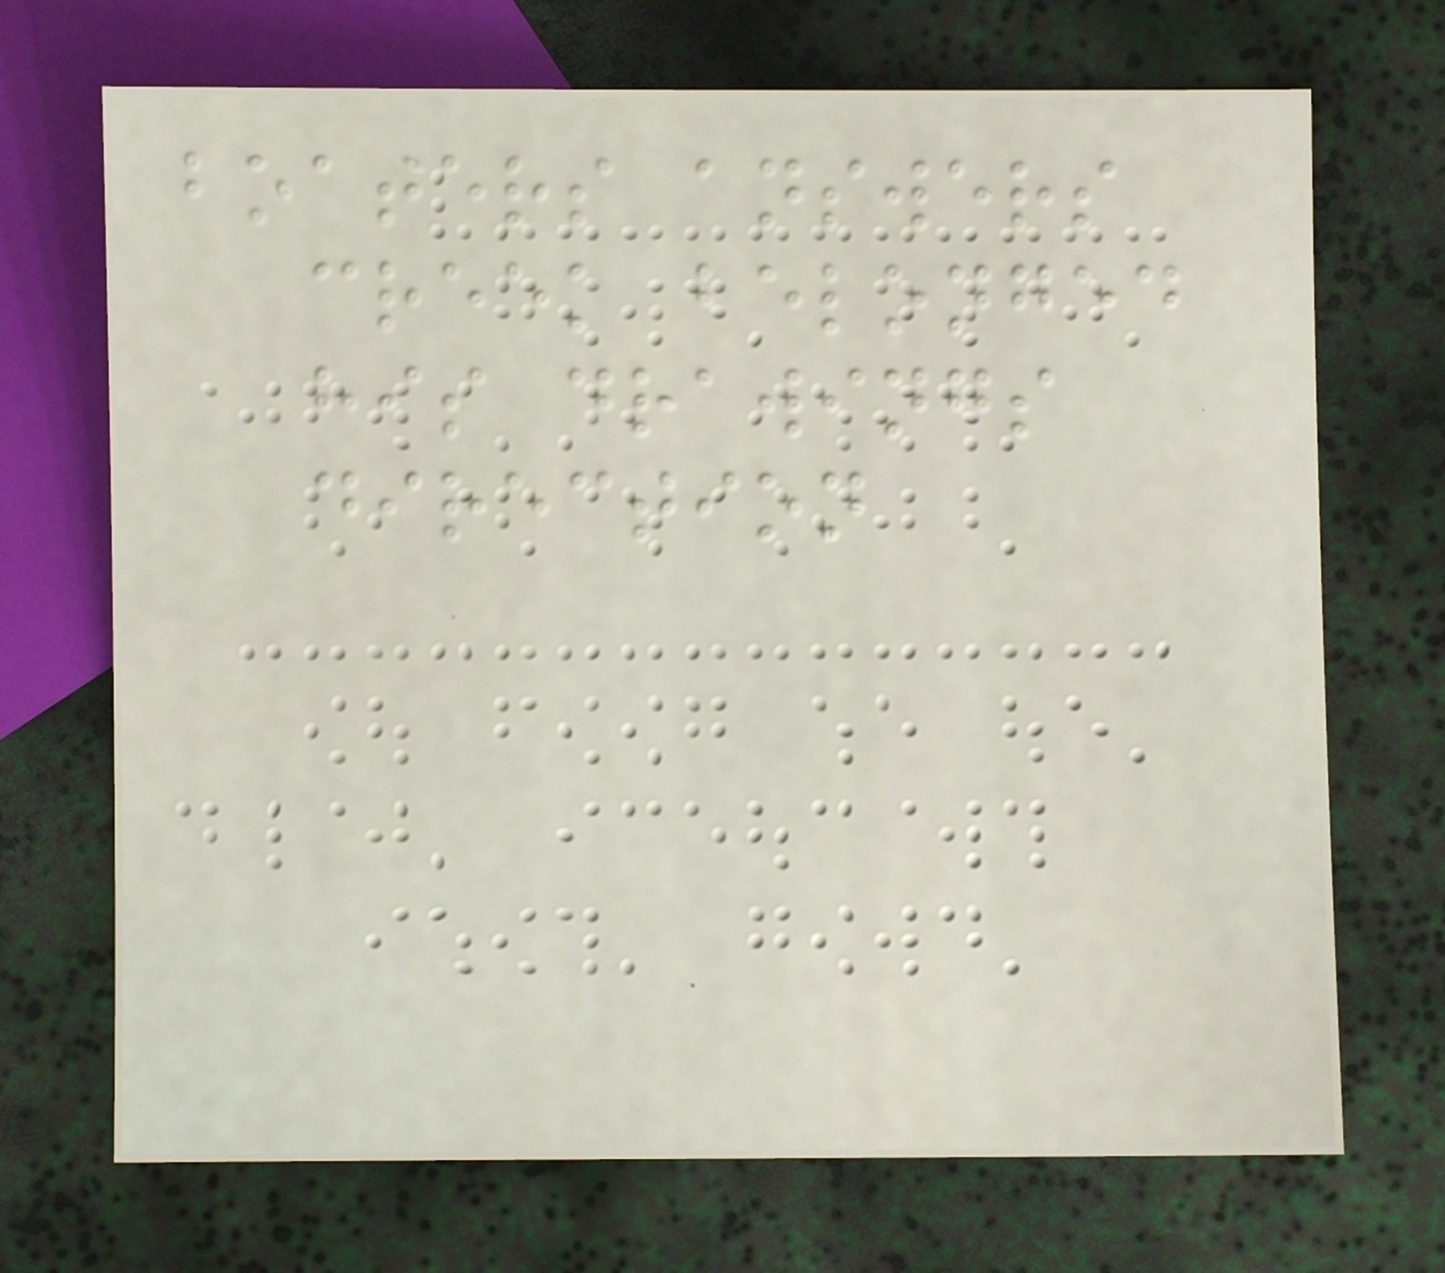boaters answers
creek belonged
his drawings
direction
